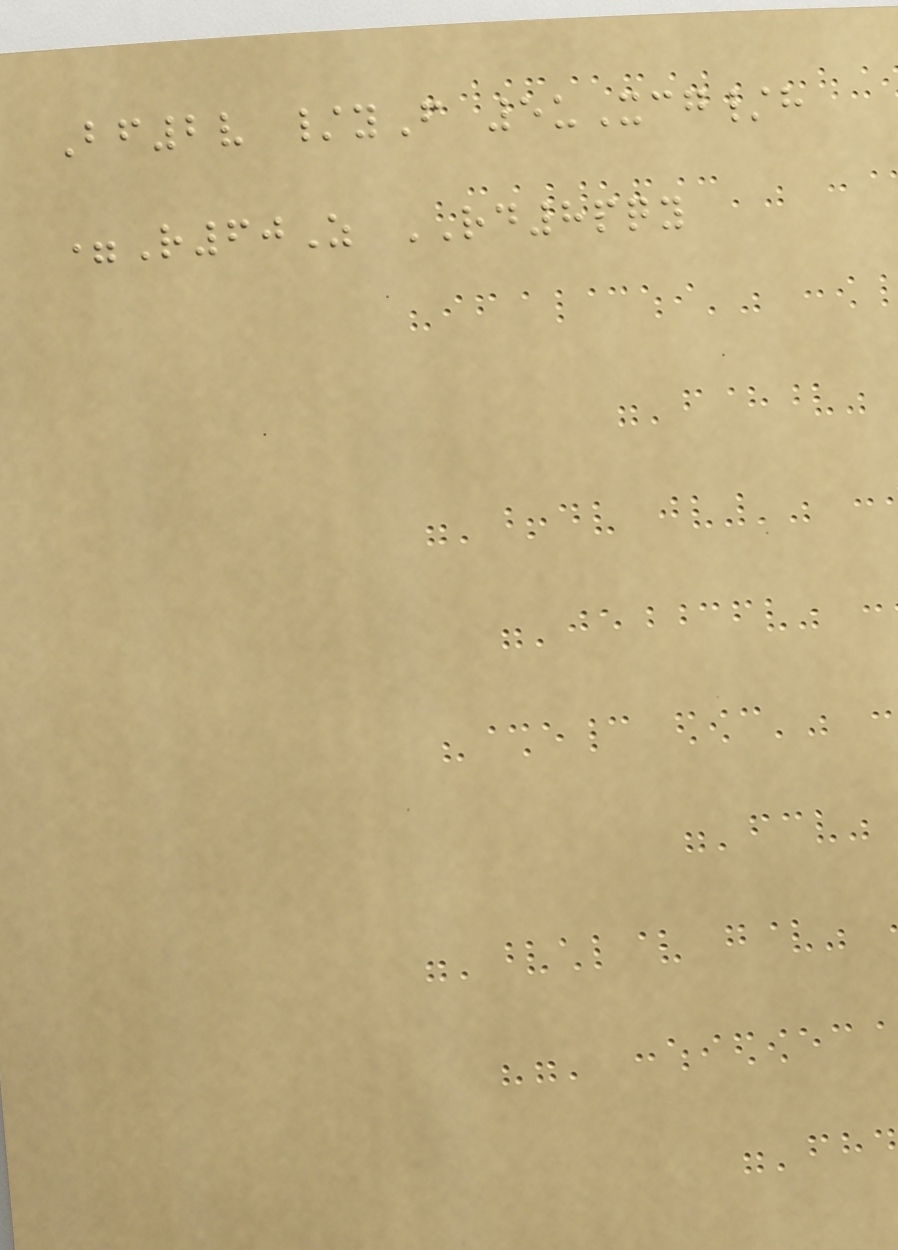Bf2v /yF 5uXcg/h
=R60Z RD8pqy
